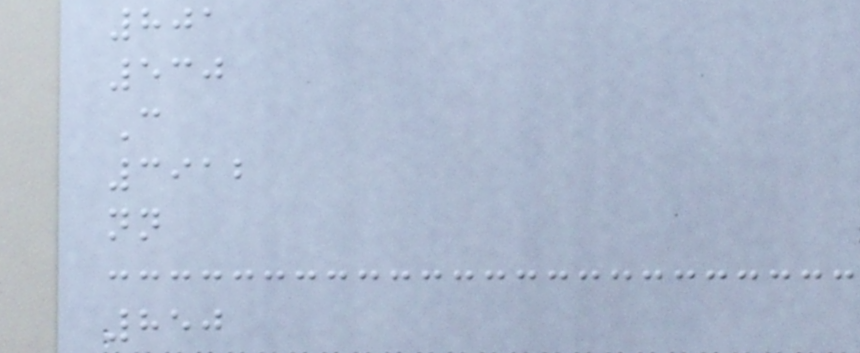801
530
C
3912
nn
850
